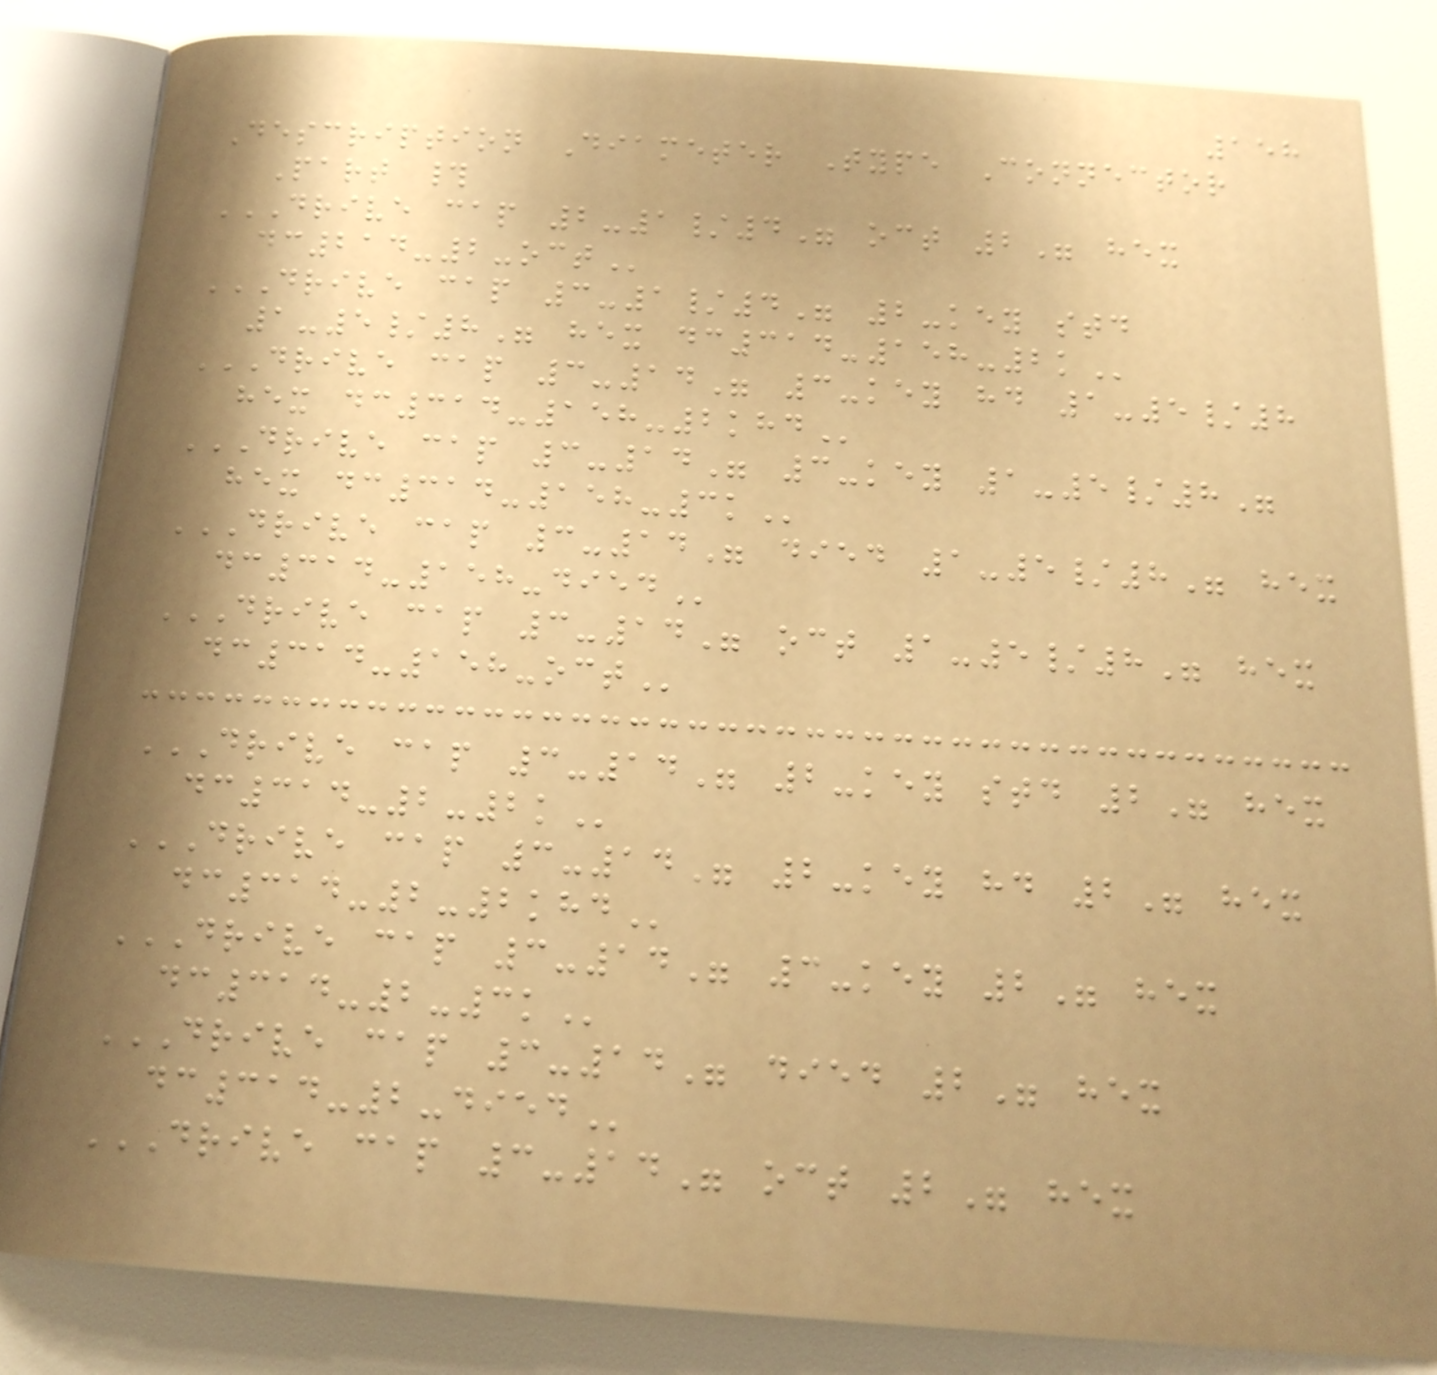158
Description Diameter Type Connector
Part #
DRIVE CAP 2-1/4" OCT 2" HEX
DC214-2-OCT
DRIVE CAP 3-1/4" 2-KEY STD
1-5/8" HEX DC314-158-2K
DRIVE CAP 3-14" 3-KEY HD 1-5/8
HEX DC314-158-2KHD
DRIVE CAP 3-14" 3-KEY 1-5/8"
HEX DC314-158-3K
DRIVE CAP 3-14" DIED 1-5/8" HEX
DC314-158-DIED
DRIVE CAP 3-14" OCT 1-5/8" HEX
DC314-158-OCT
DRIVE CAP 3-14" 2-KEY STD 2" HEX
DC314-2-2K
DRIVE CAP 3-14" 2-KEY HD 2" HEX
DC314-2-2KHD
DRIVE CAP 3-14" 3-KEY 2" HEX
DC314-2-3K
DRIVE CAP 3-14" DIED 2" HEX
DC314-2-DIED
DRIVE CAP 3-14" OCT 2" HEX
